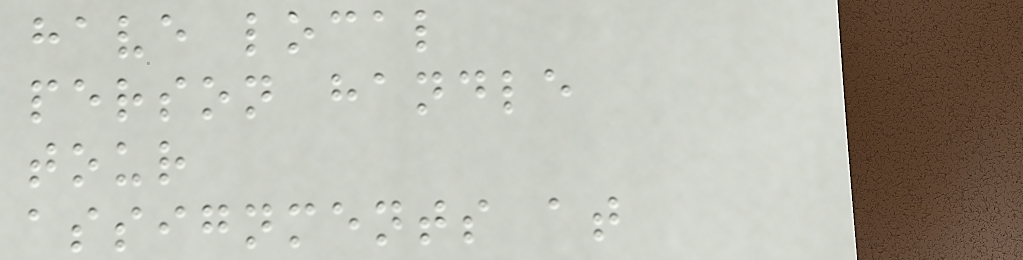have local
person handle
tour
assignments at
